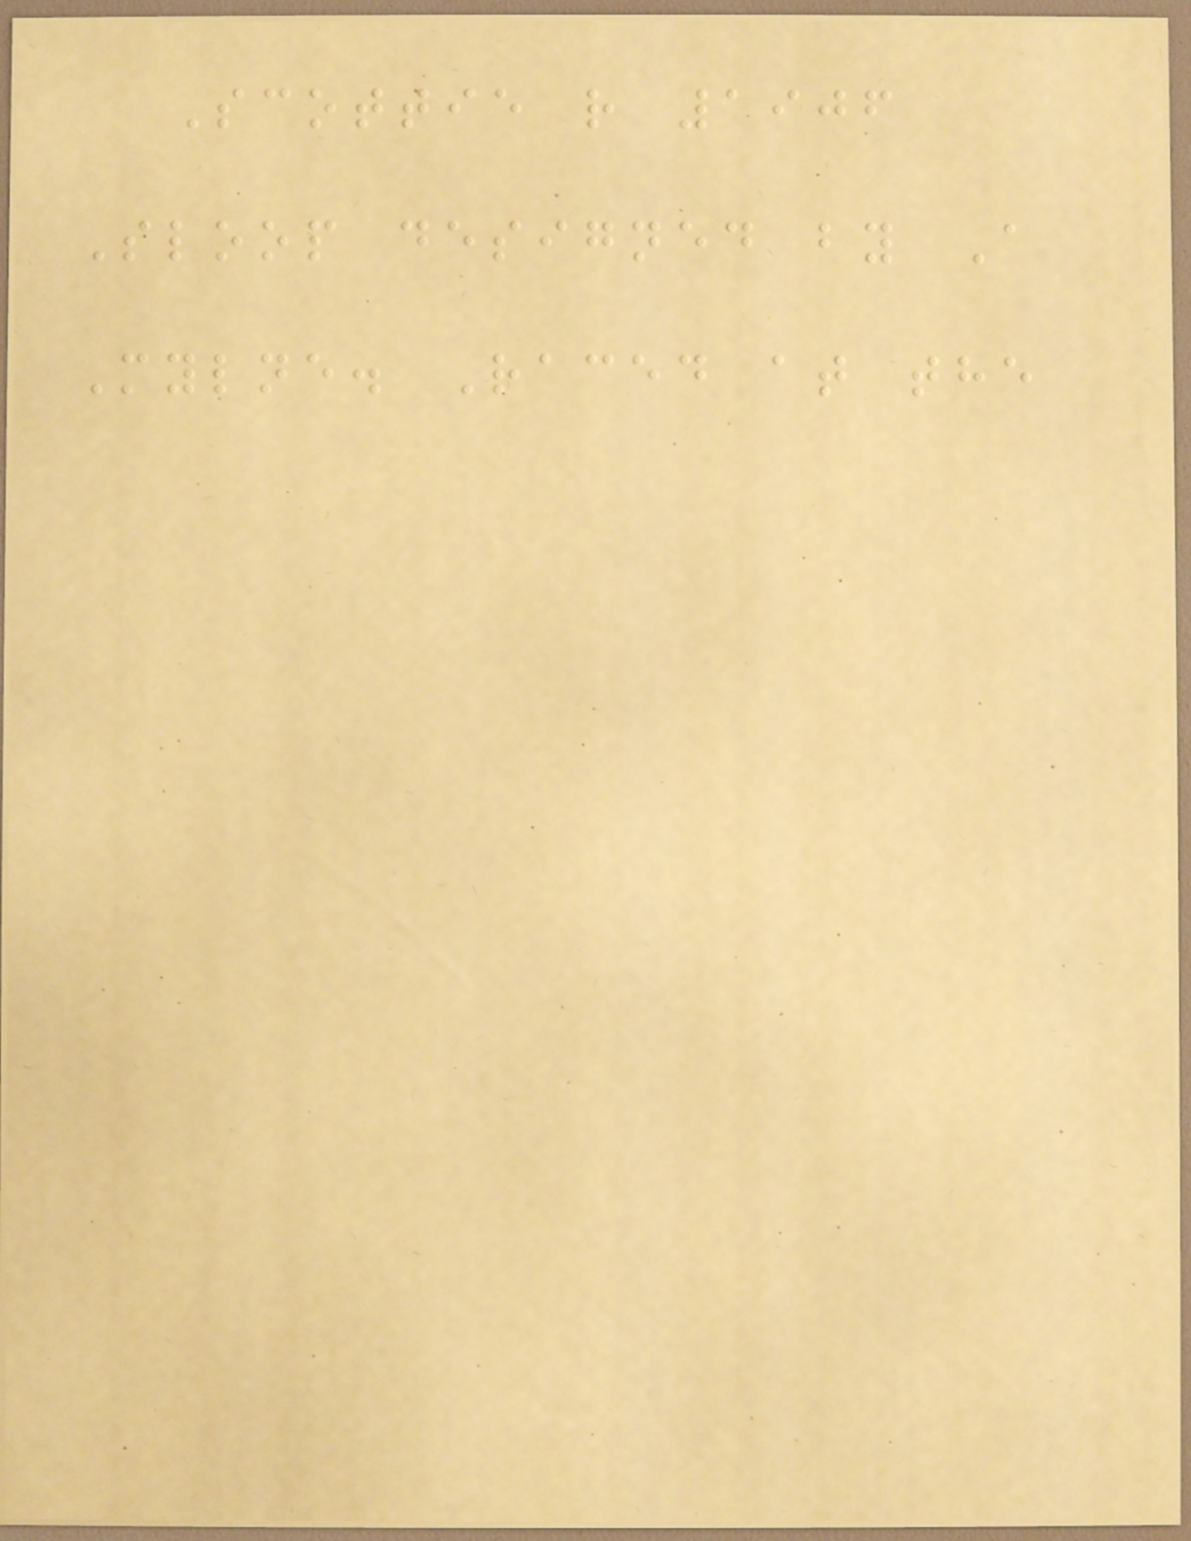Scottie r 1906
Sloop designed by A
Mylne. Raced at the
